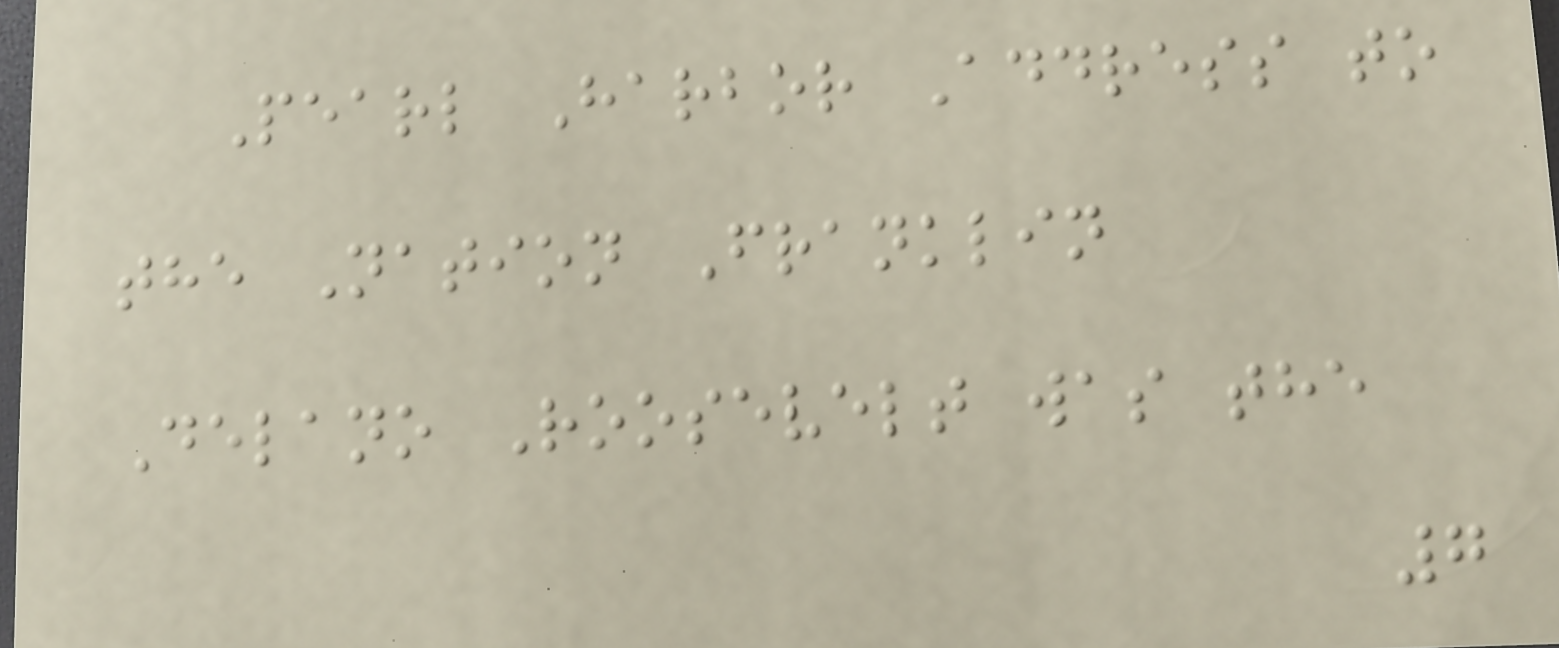Pearl Harbor Address to
the Nation Franklin
Delano Roosevelt was the
7
